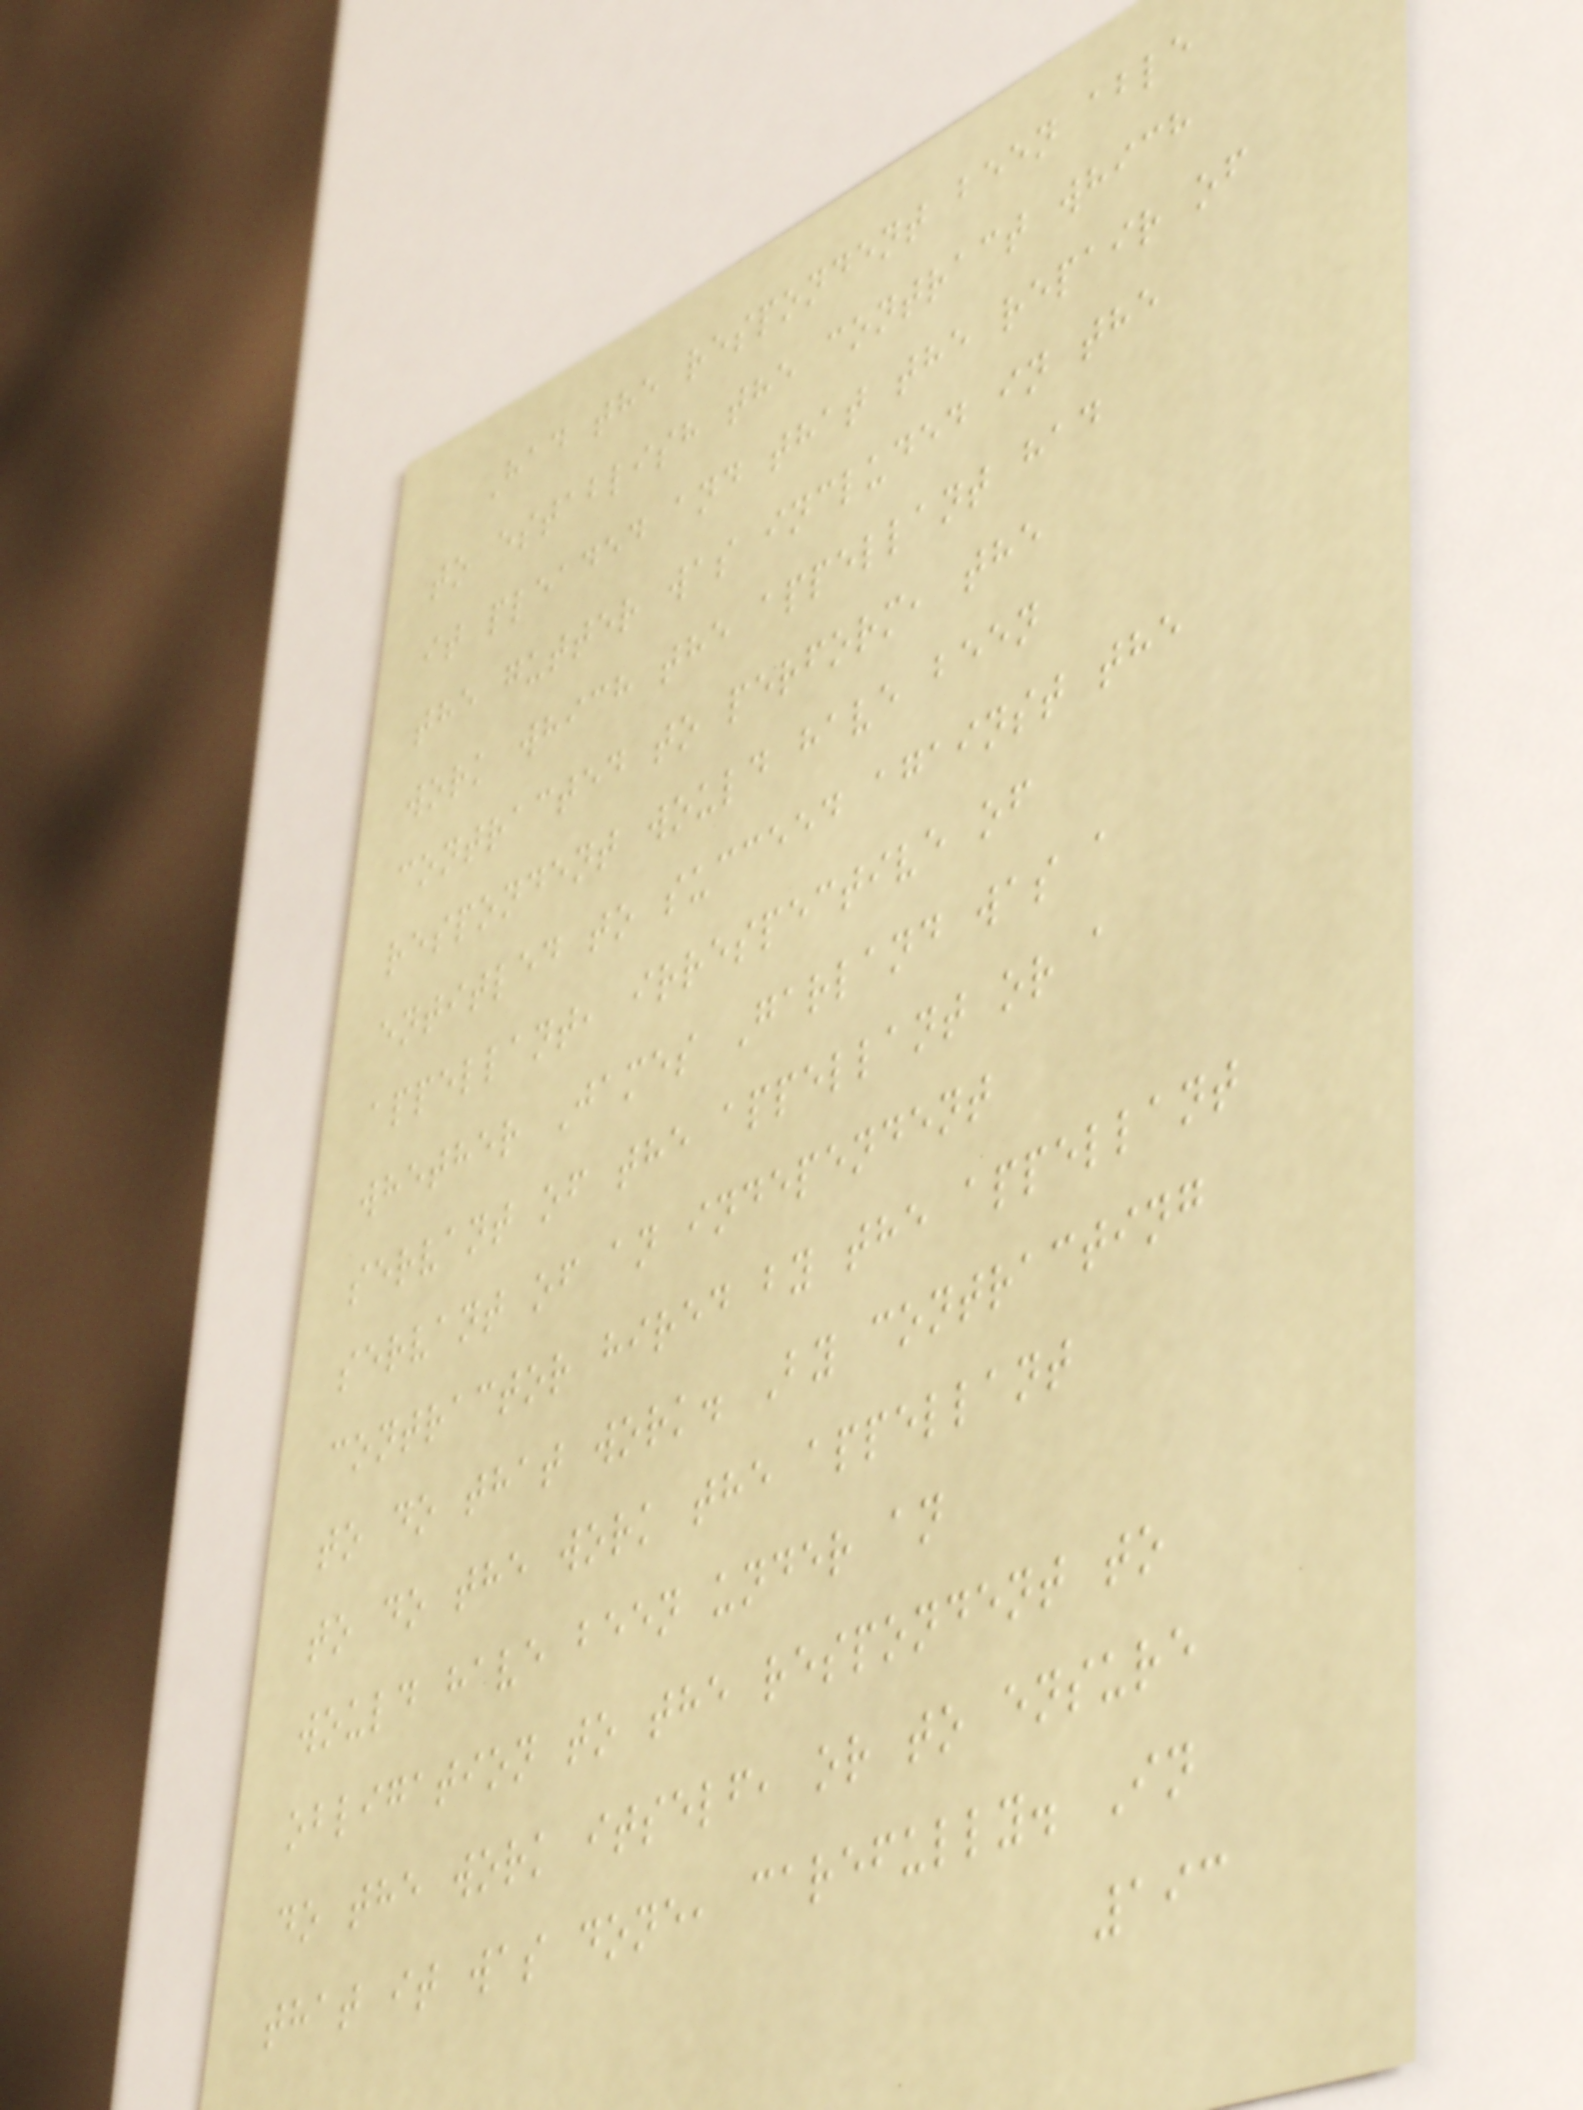Had the respondent been able
to establish the contract which
it pleaded and that the repair of
the gutter was included in the
work which the appellant had
contracted to perform, the
respondent would have been
entitled to succeed against the
appellant, irrespective of
whether James Garland was a
servant of the appellant or a
servant of an independent
contractor hired by the appellant
to do that work. By contracting
to do the work the appellant
would have been under an
obligation to the respondent to
do the work itself, or to ensure
that it was done, carefully. In
193
